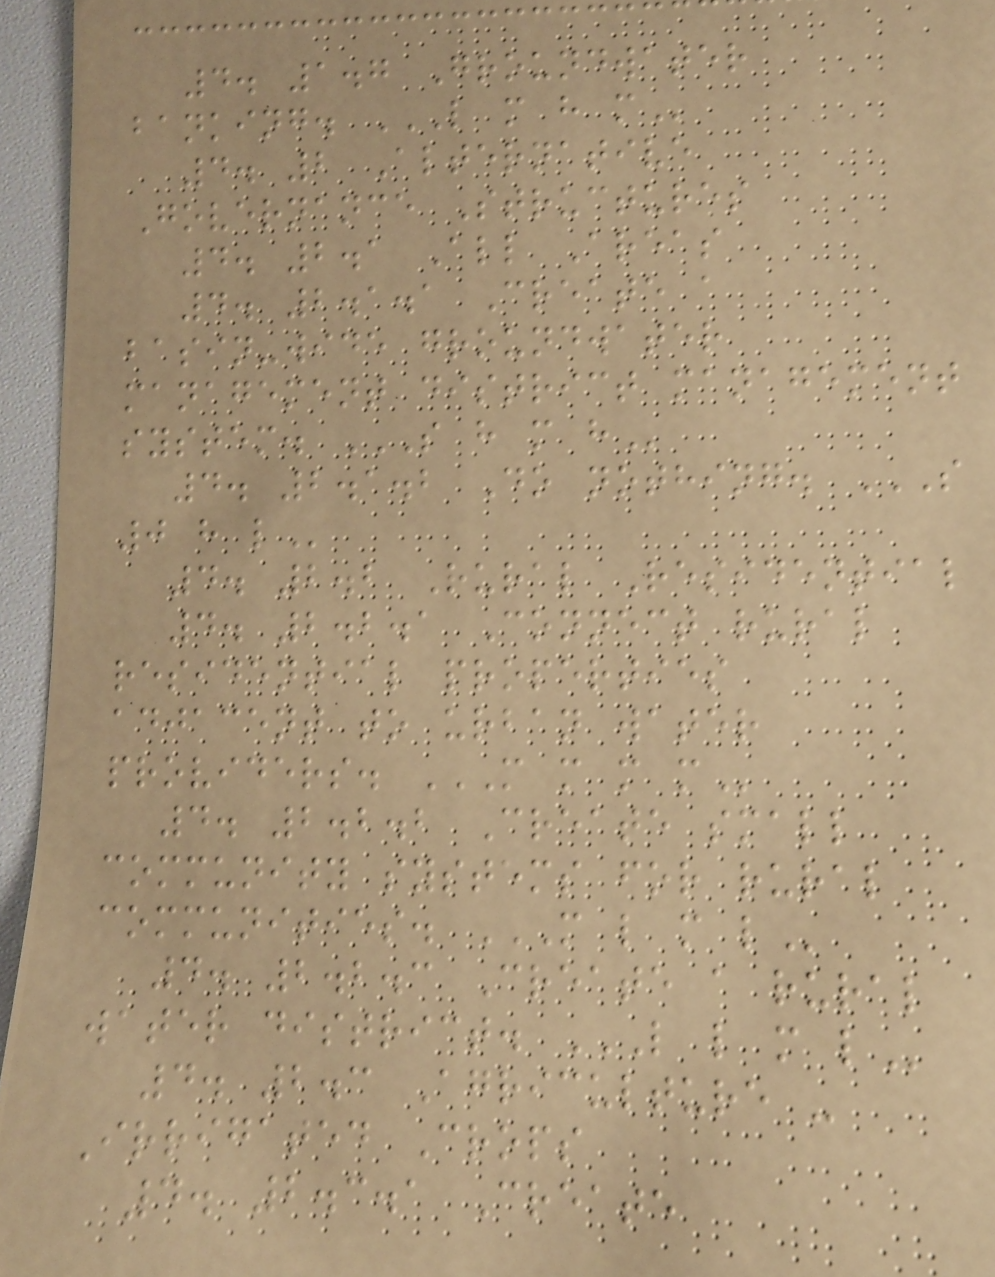4. 1.7 Groundwater
banking. L M H M
4. 2 Alternative
Governance Structures
4. 2.1 All Areas
4. 2.1.1 Create a
basin-wide groundwater
management district management
system. S H M H
4. 2.1.2 Do nothing. S
0 H L
4. 2.2 Rural Residential
4. 2.2.1 Connect rural
residential properties
adjacent to urban water
providers. M M M M
4. 2.2.2 Create small
community systems for rural
communities. M L M L
4. 2.2.3 Create a rural
water district. L L M L
4. 2.3 Agriculture -
Irrigated Crops
4. 2.3.1 Create
